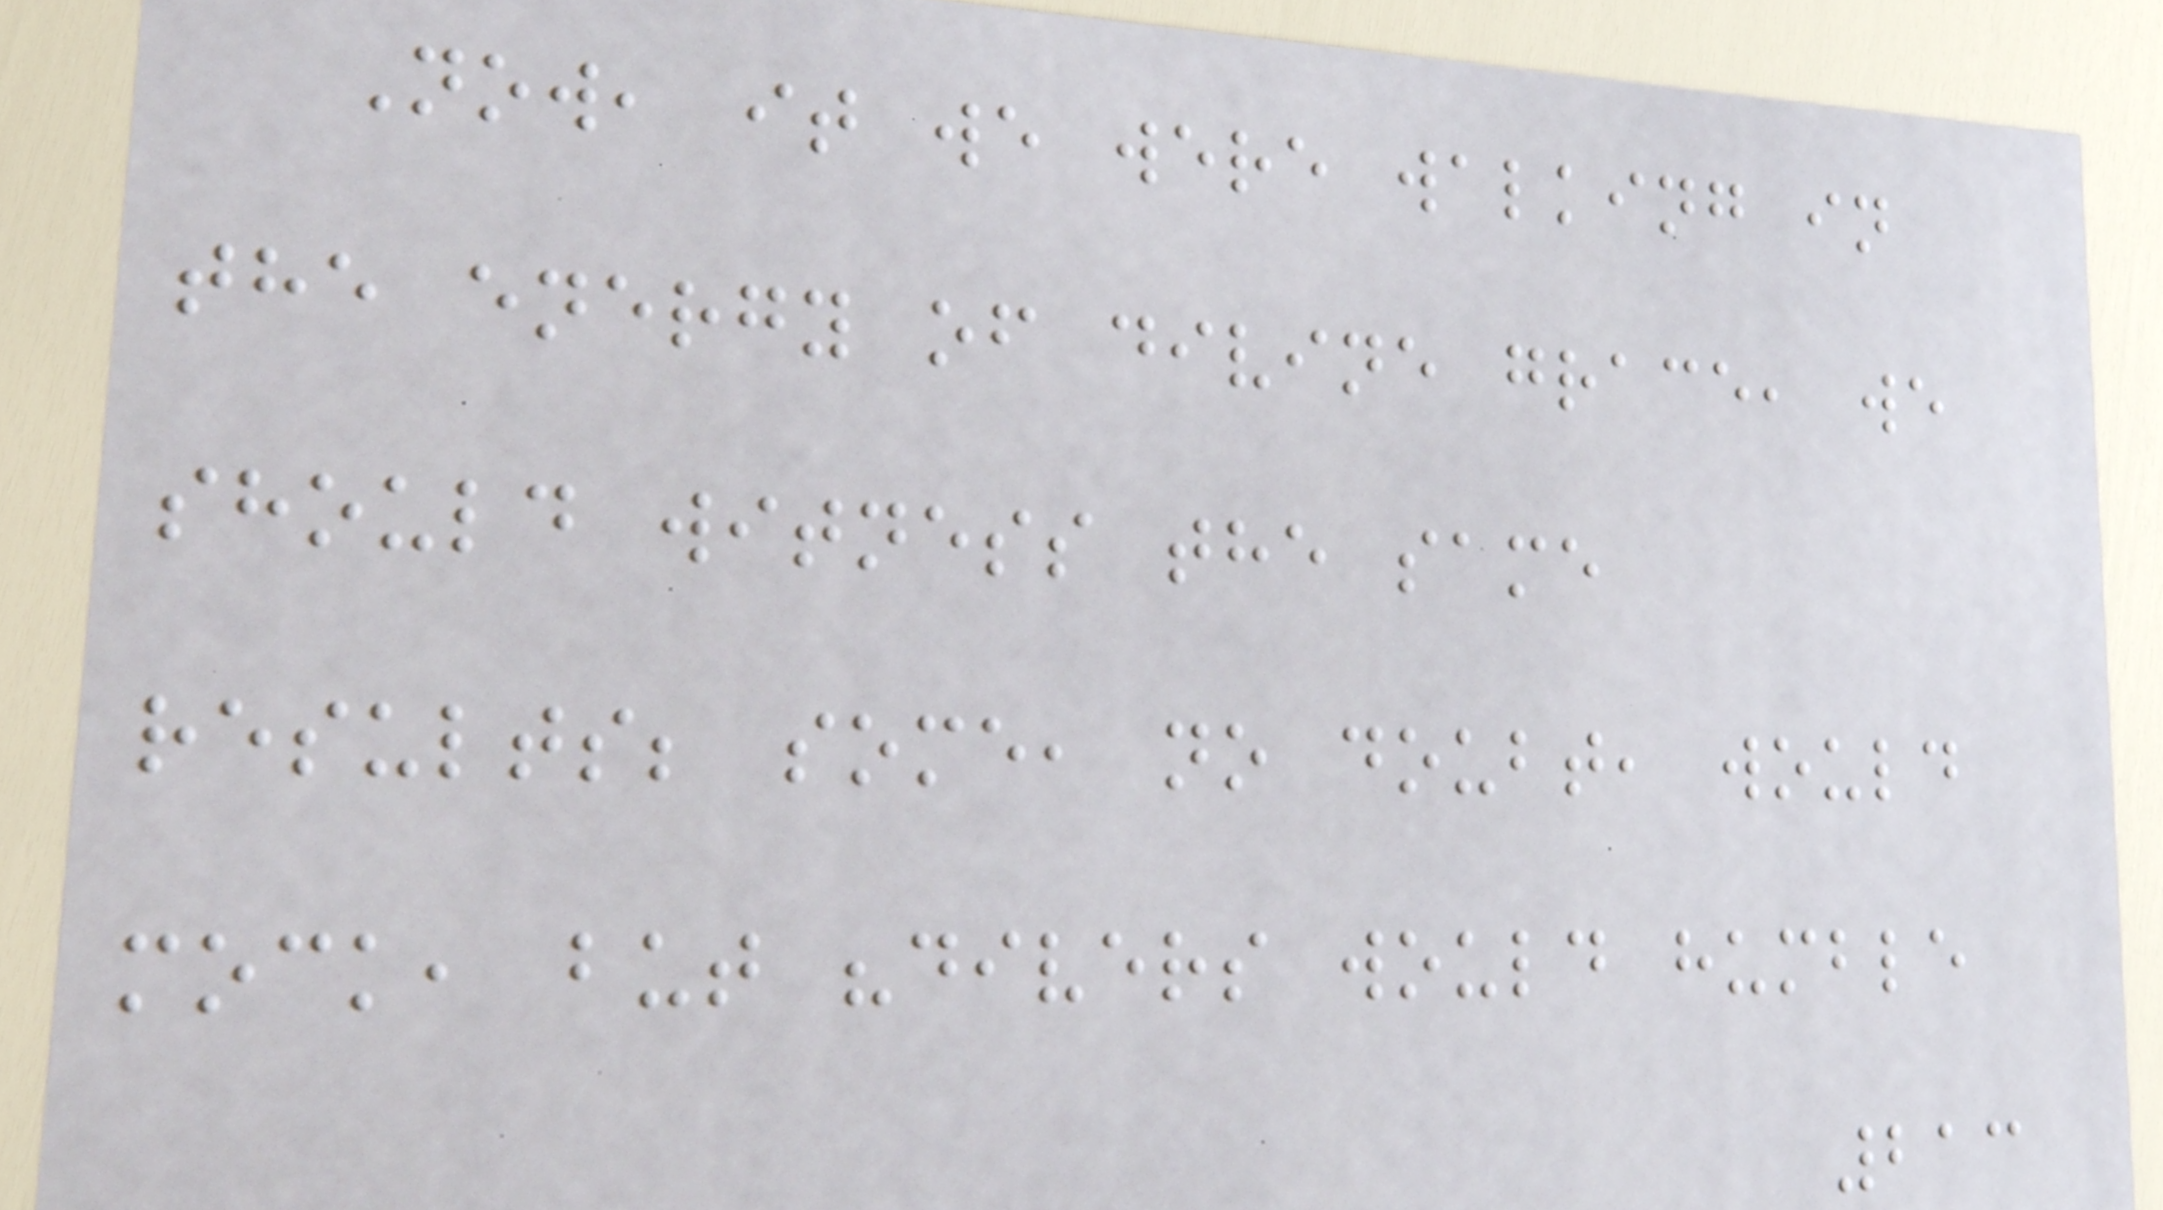Now, it we were walking in
the energy of divine grace, we
should witness the same
results; some, no doubt, would
mock, but "divers would humble
213
